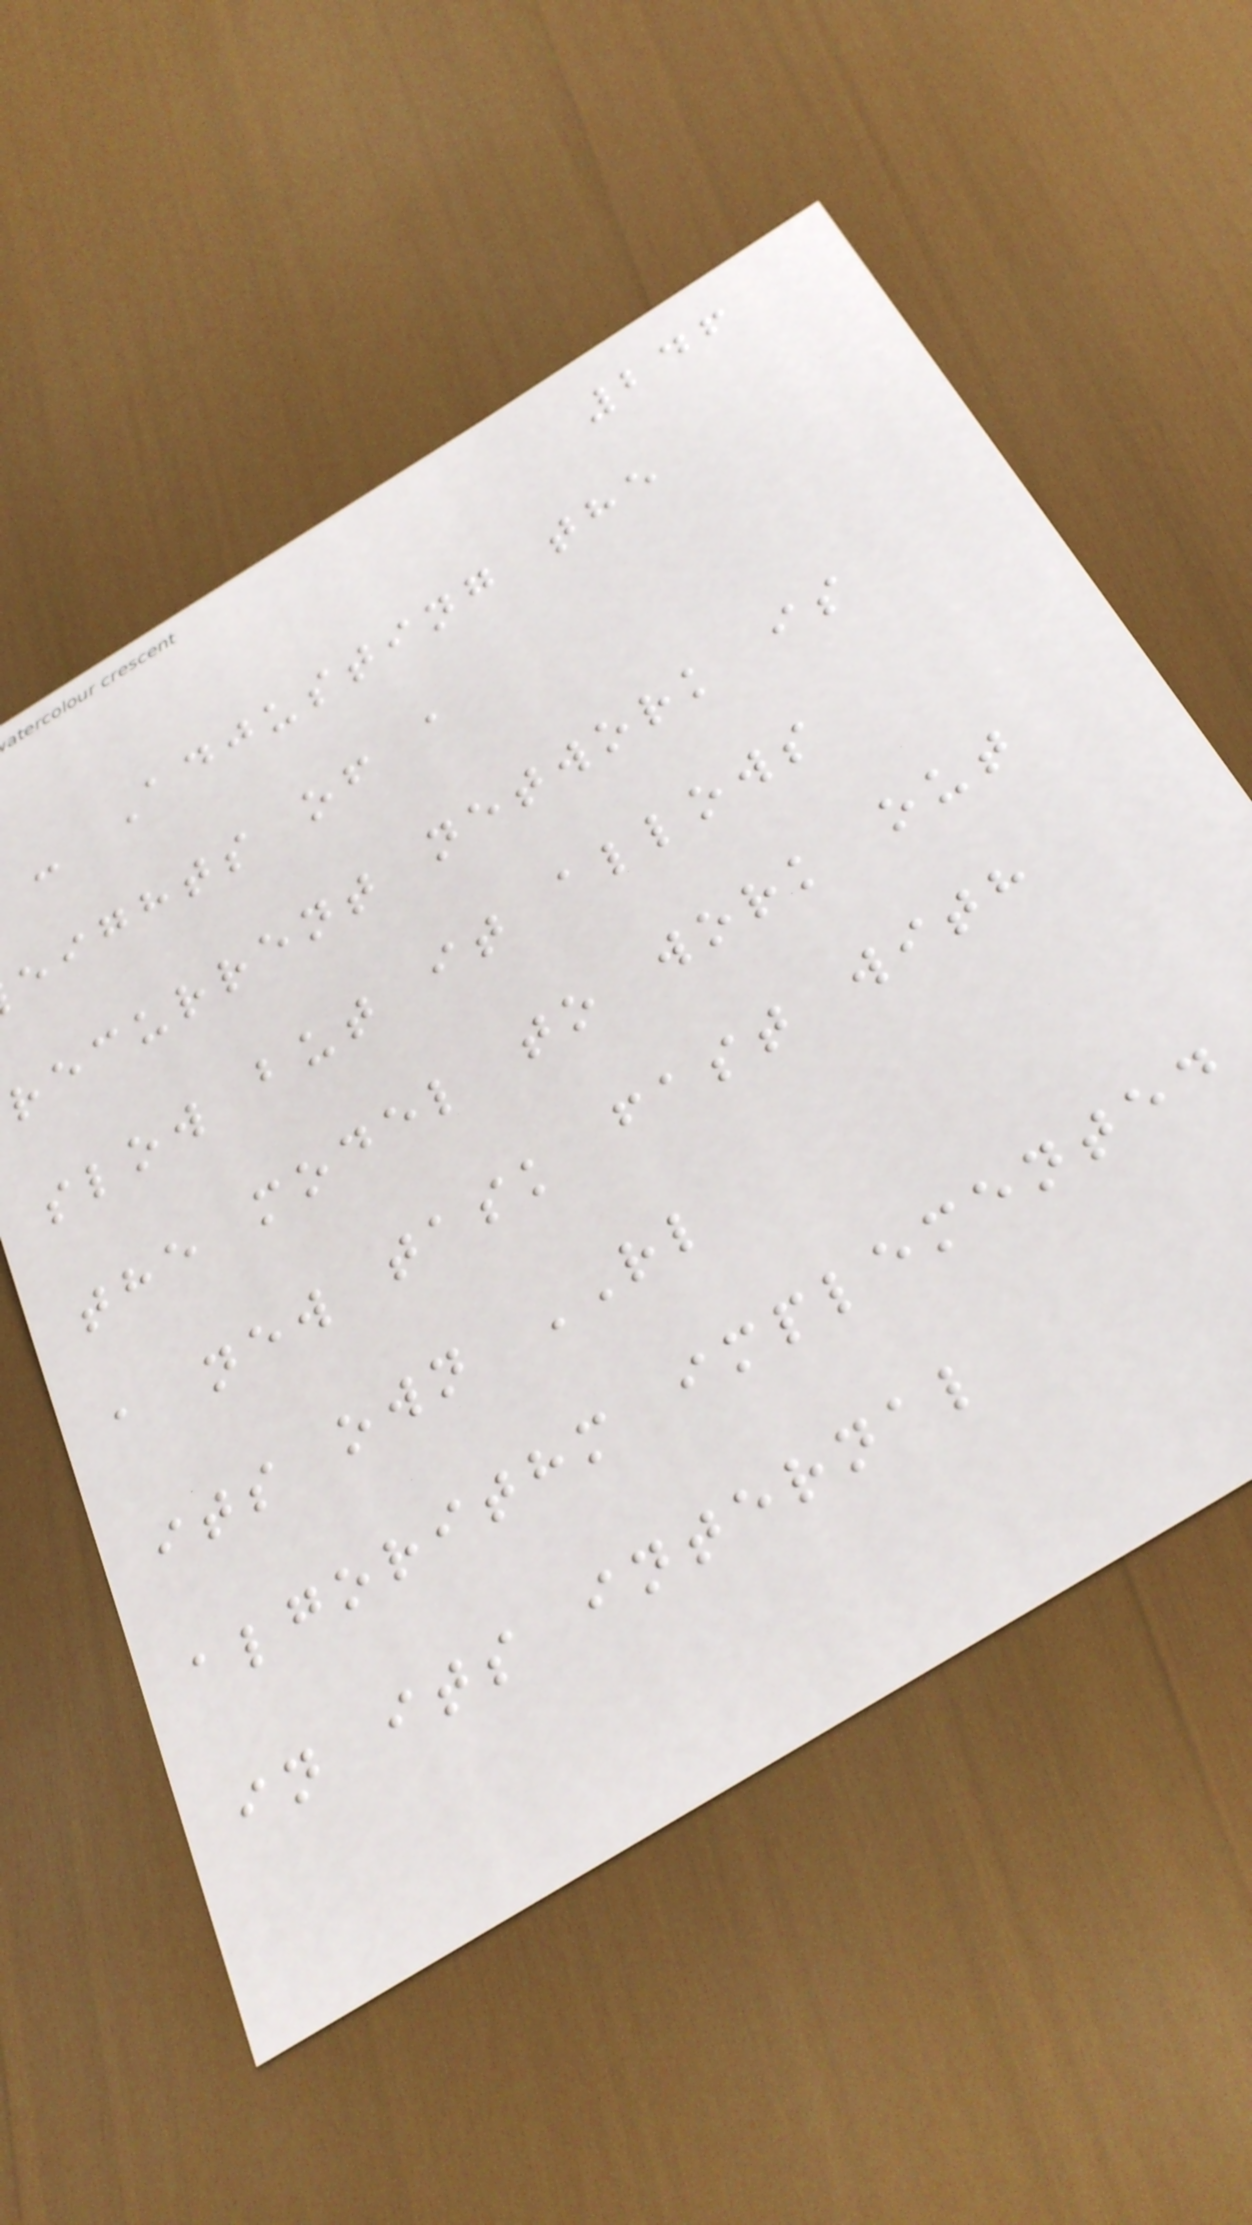246
- Adjusting the
eights of a
recurrent network is
slow but it allows
the model to work out
a new task fast with
its own RL
algorithm implemented
in its internal
